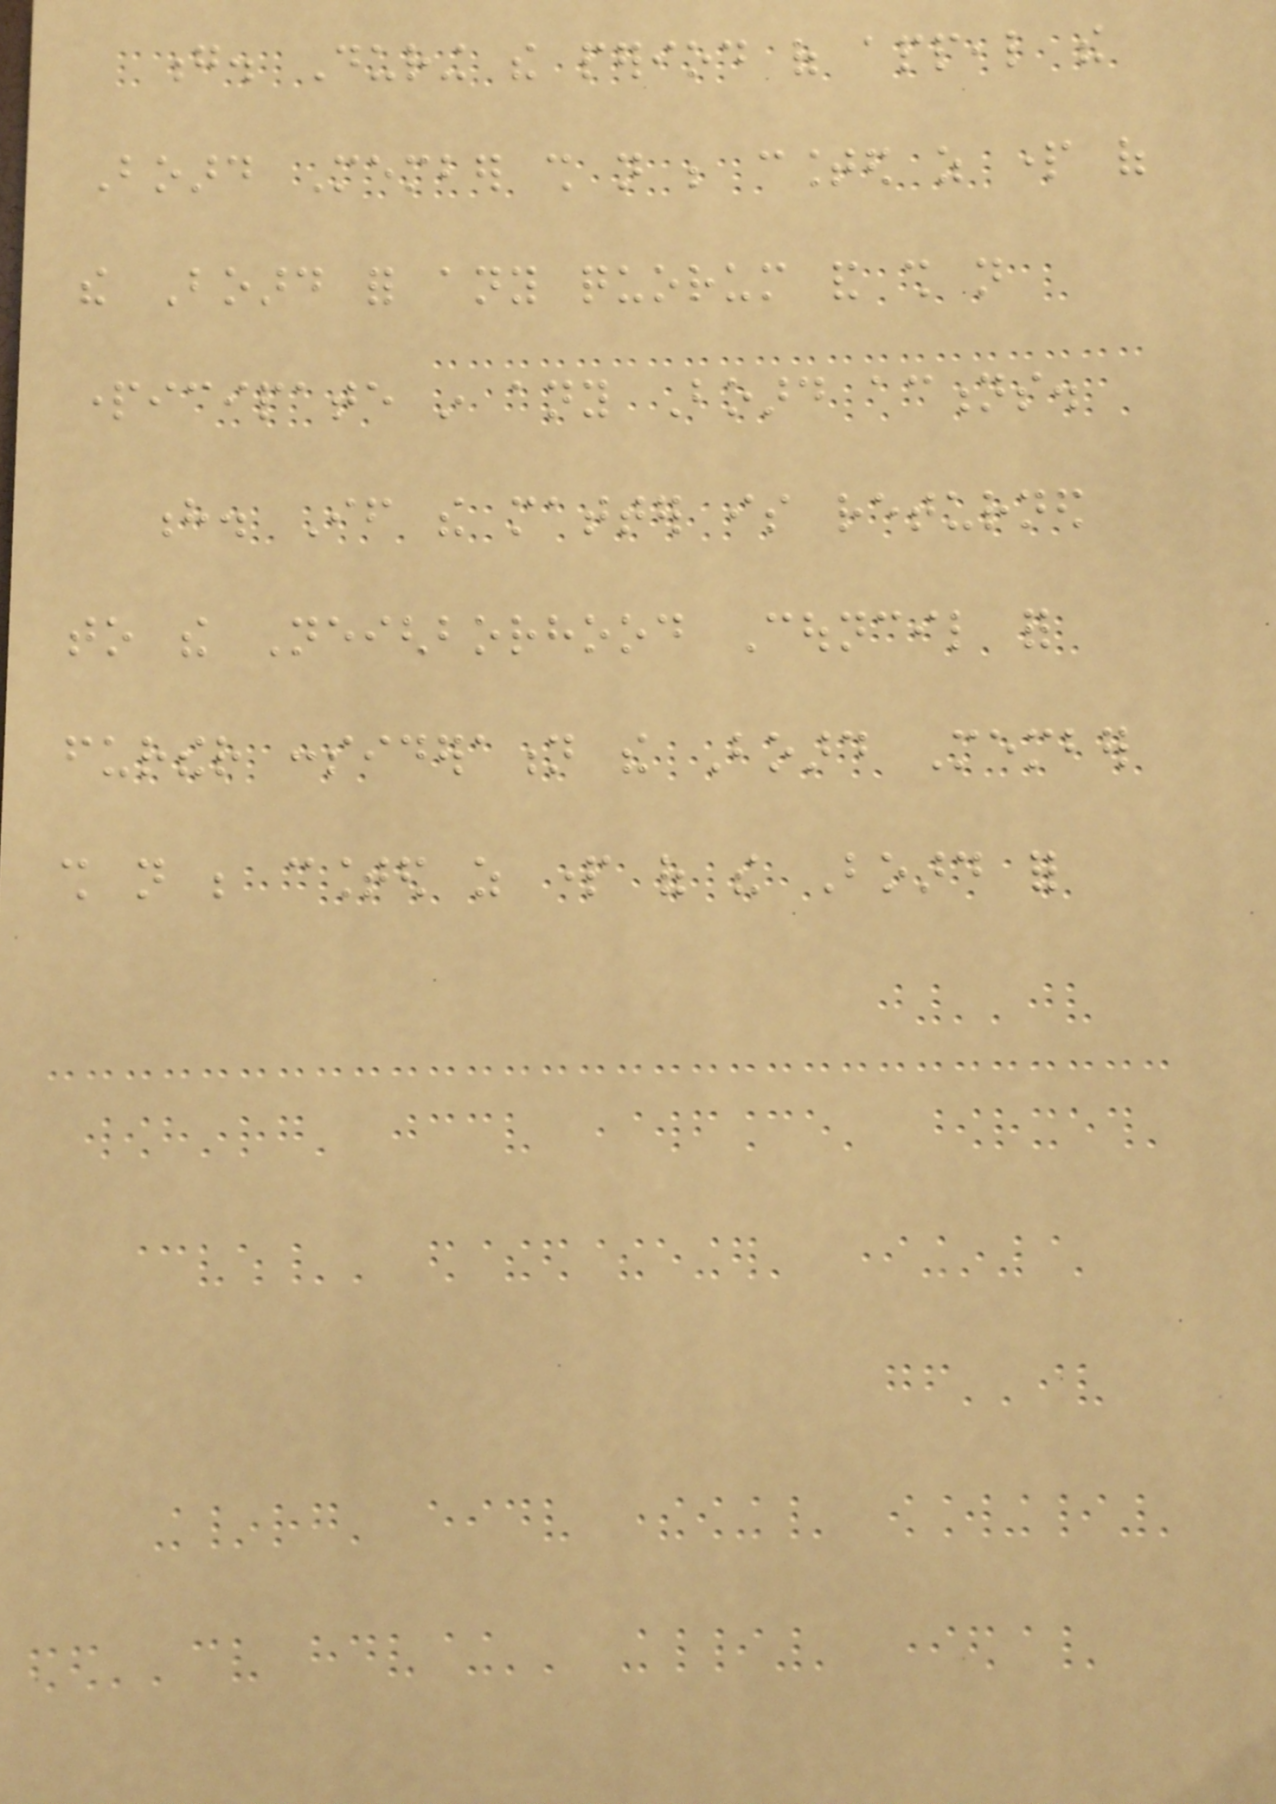g. During the period of appeal the
Board Member shall not be counted as part of
the Board for any quorum and shall not
participate in any Board actions.
h. If the matter is returned
to the Neighborhood Council for
further consideration the Board Member
shall not be counted as part of the Board for
